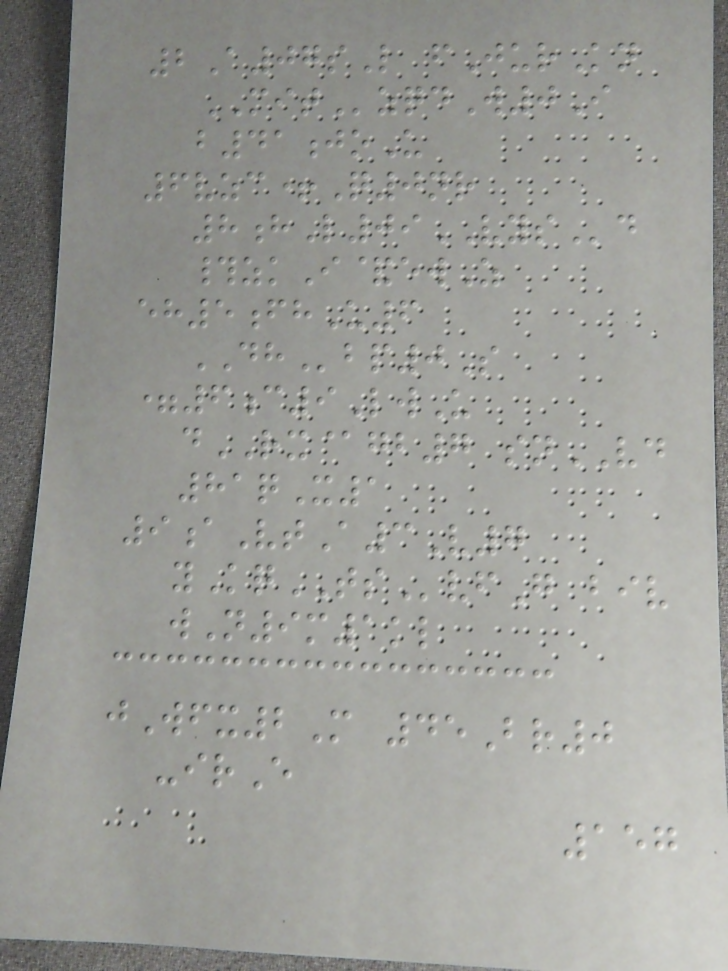2A07sL fJurKn
MITzqdW0I
b41joU
6vzc+Q0nr
8hL09VYSd
#zkI&ewZ
eh5fhU6
DHbp0S
=6c9LwU
dRX@gb7 snVD
81qX1
9aVtA3V7
yKqTSvfG biv
wN9m1kl
jWfx2M 45Br0
-irE
157
